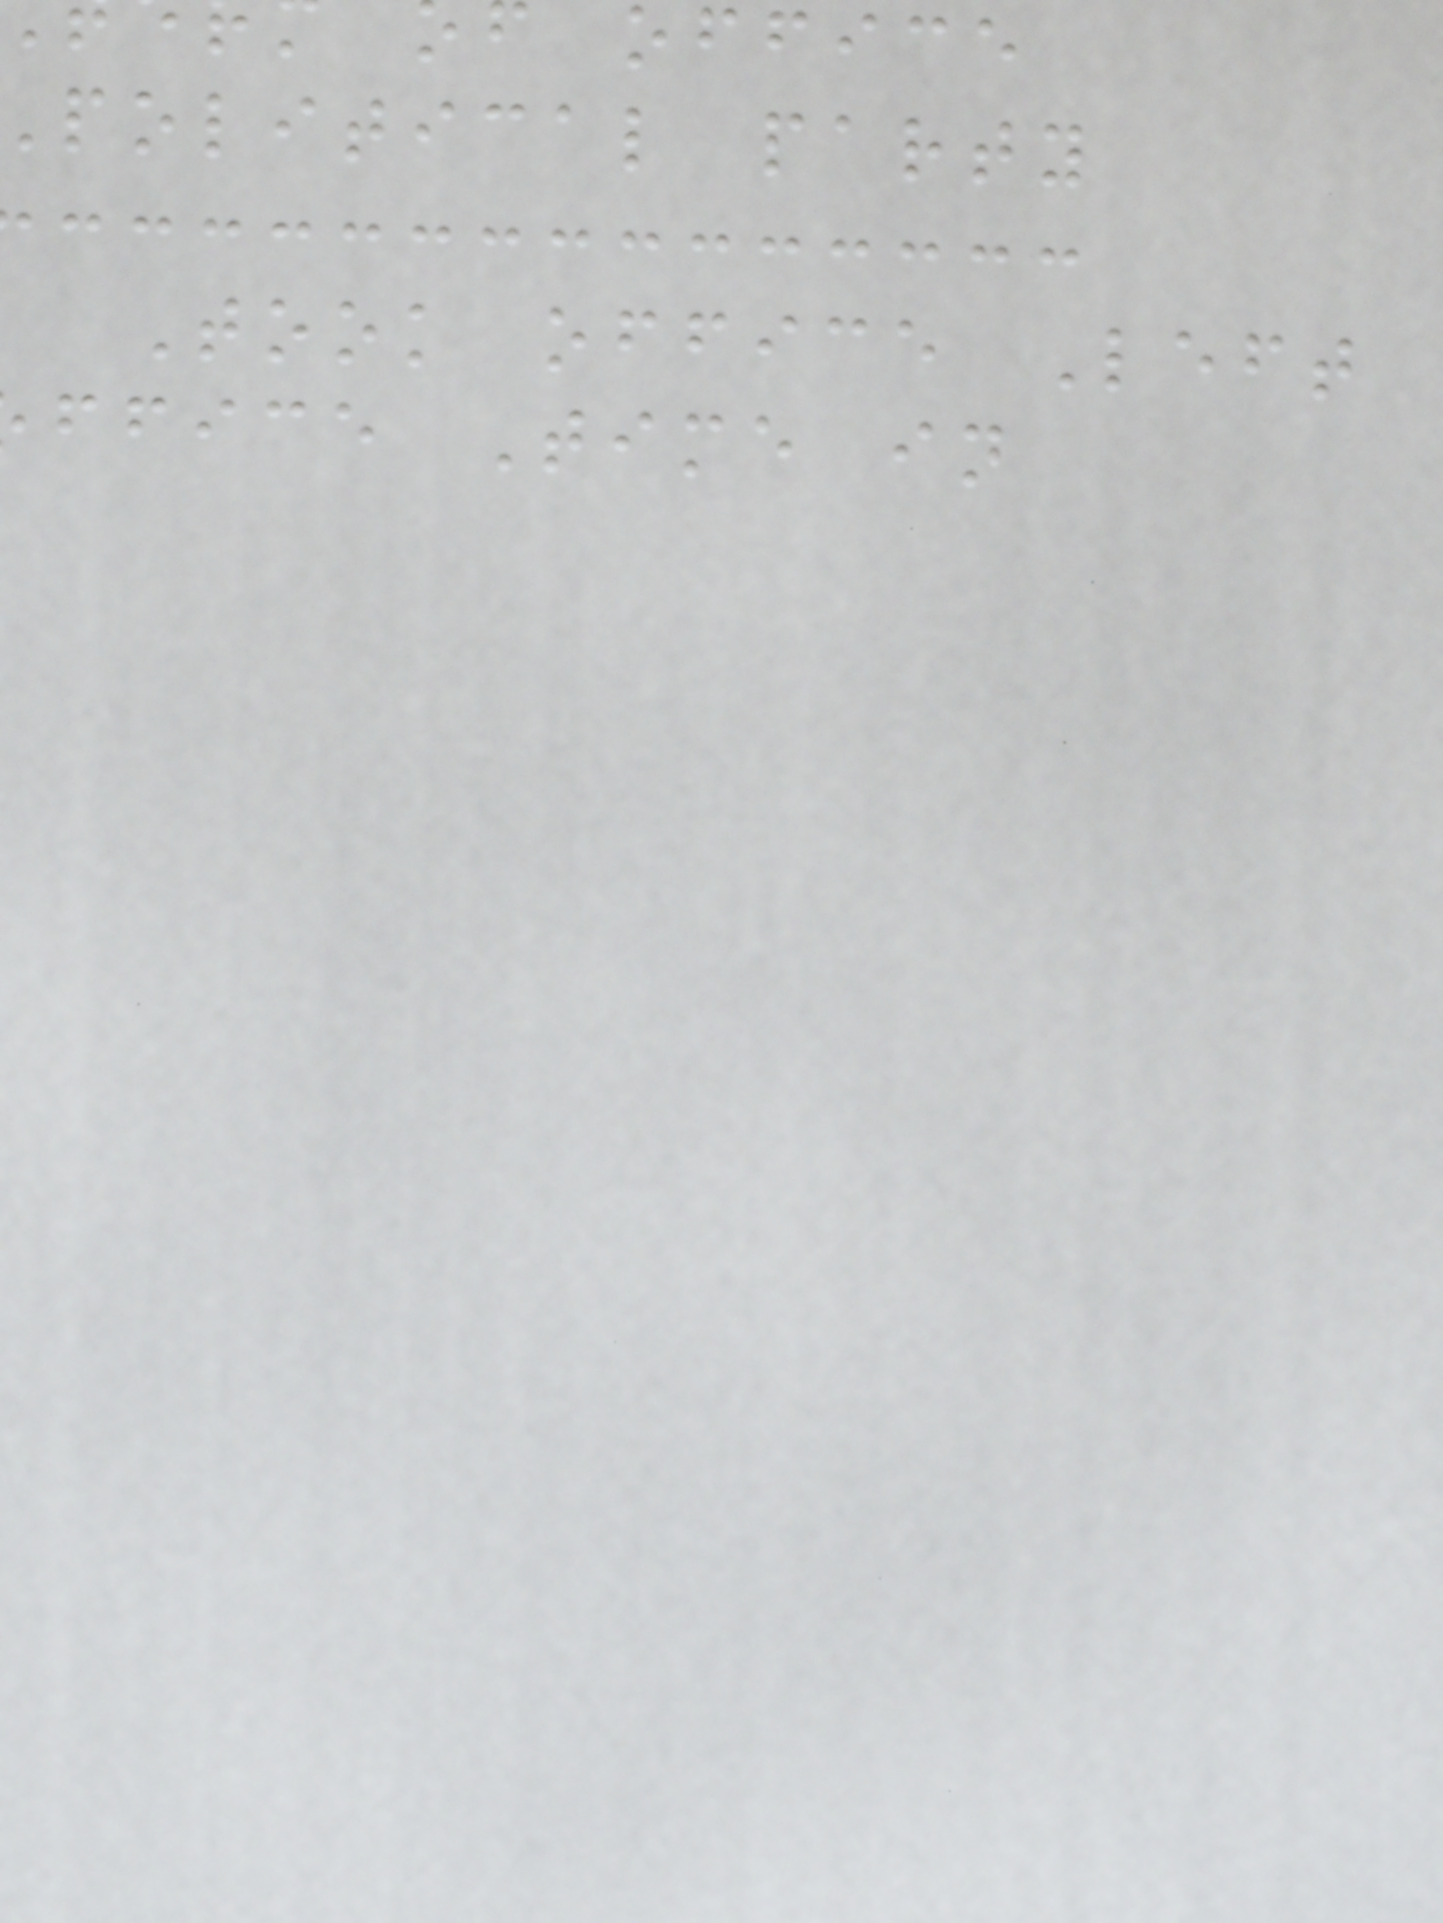office
political party
Took office Left
ffice Time in
